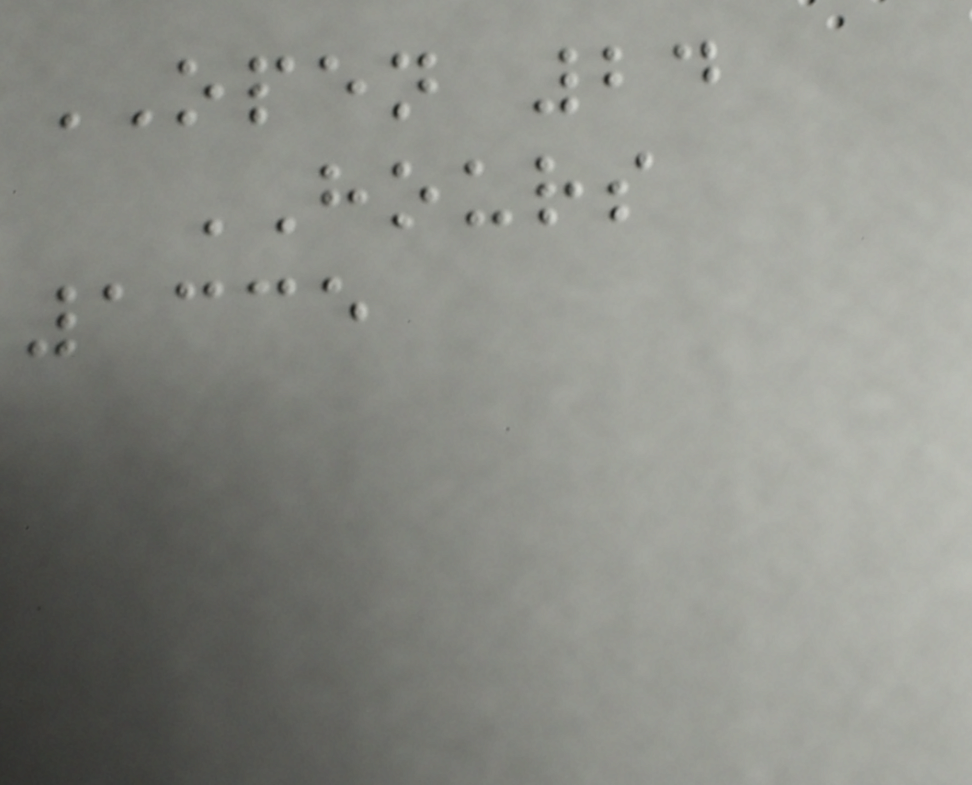OPEN 24
HOURS
1335
